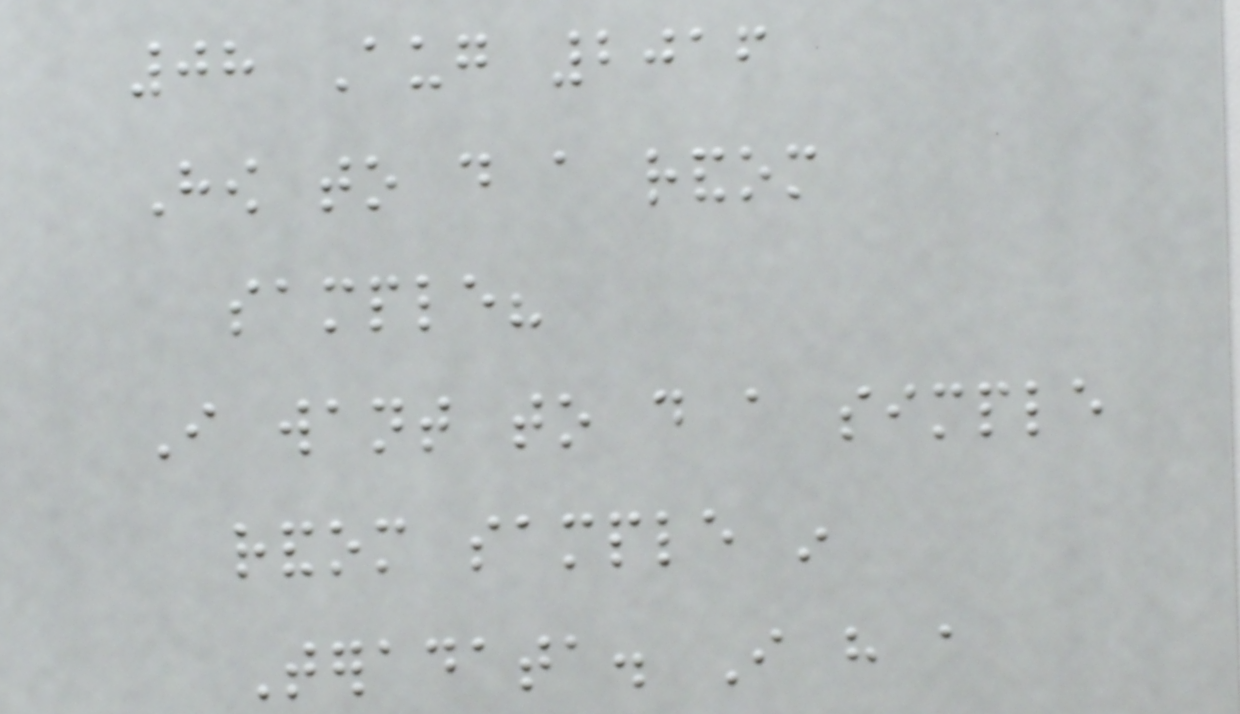08 Aug 2016
How to do a random
sample?
I want to do a simple
random sample in
Teradata. I have a
